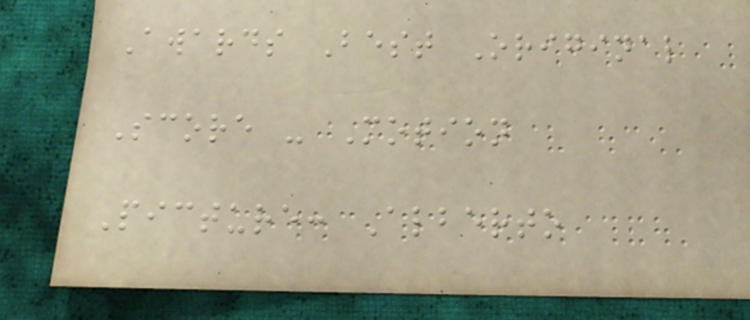Awards Best Original
Score - Motion
Picture: Alberto
